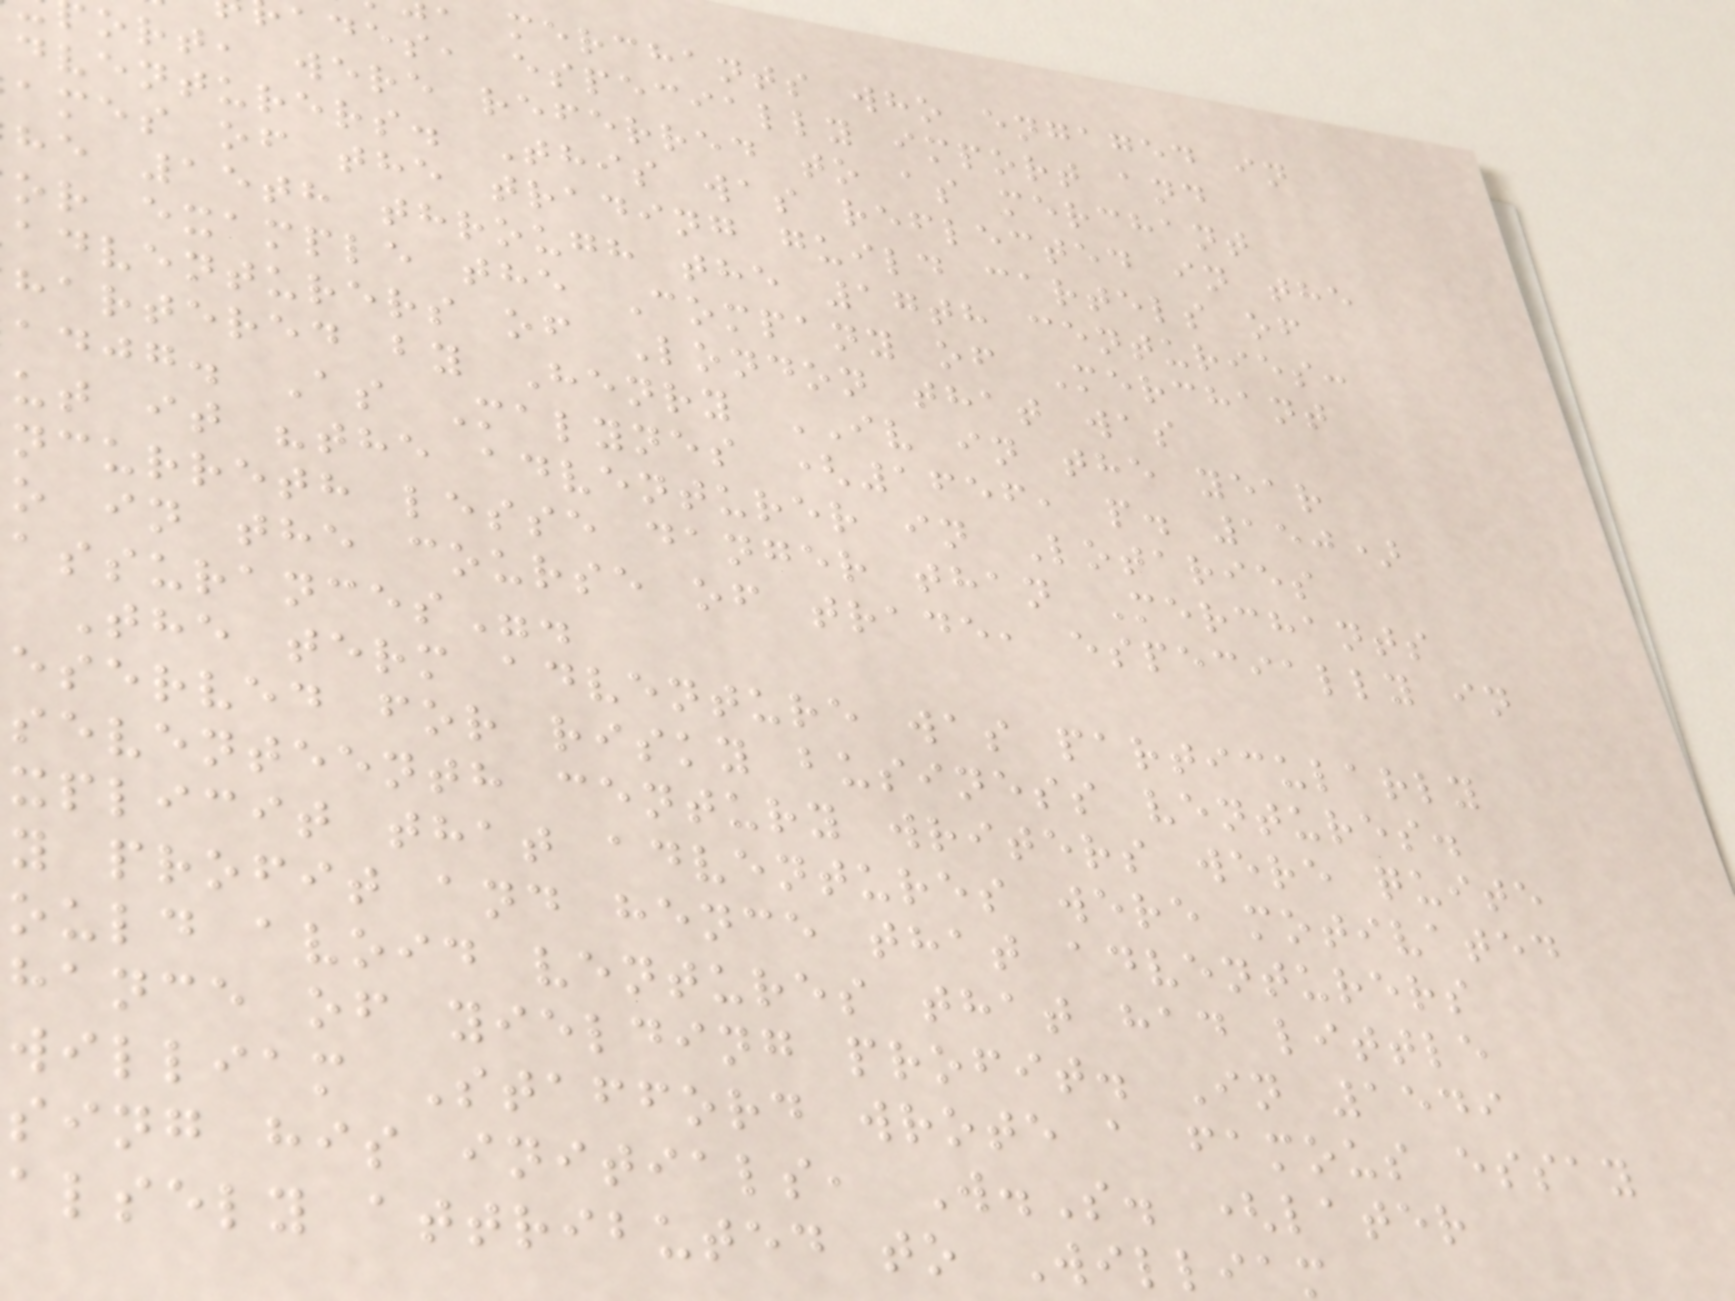merchants who engaged in
ades, especially import and
ort, were referred to as merchant
dventurers. This was reflected in the
ames of the trading guild cartels of
he 15th through the 17th centuries:
or example the Company of Merchant
adventurers of London that was
hartered by Henry IV in the year
adjg. As Malynes (1656, p. 150)
ut it "the adventurer in Lotaries
ncurreth lesse danger than Merchants
o in the course of trade, especially in
assurances".
The term adventure was particularly
eserved for risky business ventures.
seventeenth century writers were quite
xplicit that adventures were motivated
y profit and hence that adventurers
ould avoid ventures that had little
hance of yielding profit. In 1549
william Stafford wrote a famous essay
sing his initials, W.S. (later
alsely attributed to William
